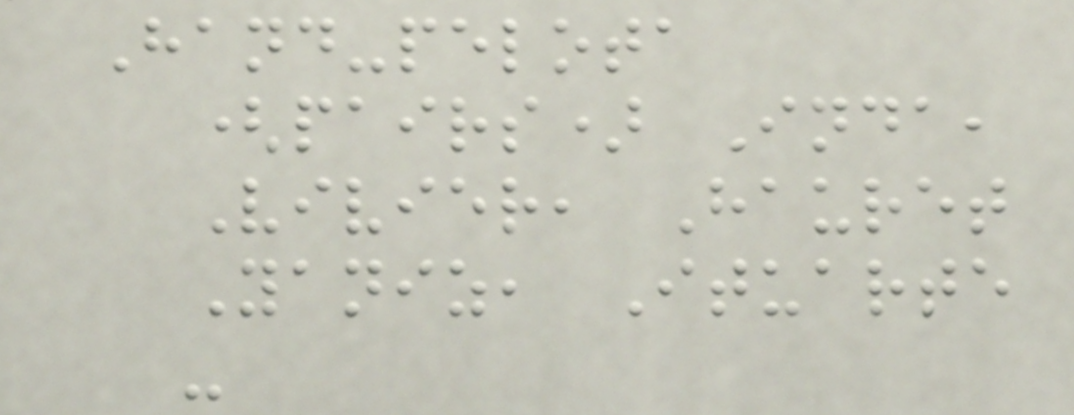Hand-pelota
(pairs) Inda,
Vivier, Hauret
Yaniz, Ituarte
-
